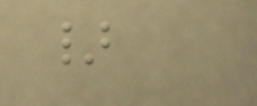}
